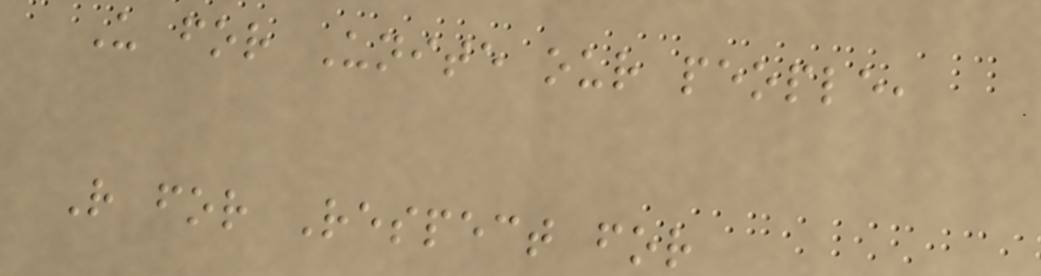U for Unite our people,
R for Respect for
